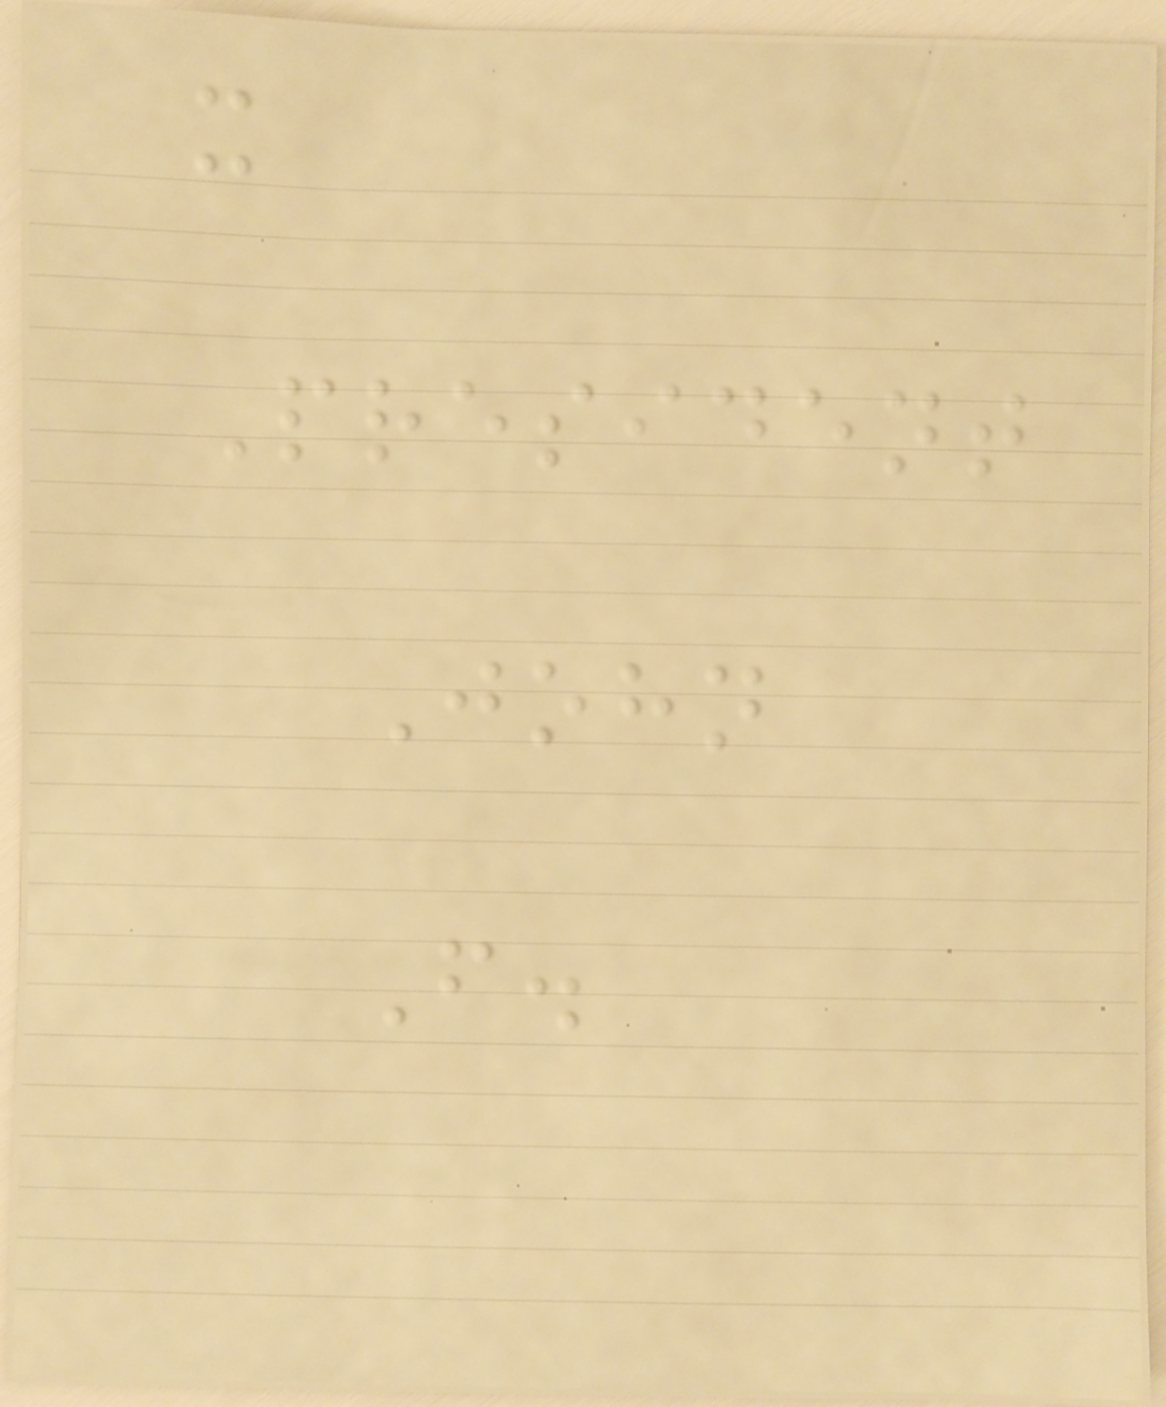x
President
John
F.
